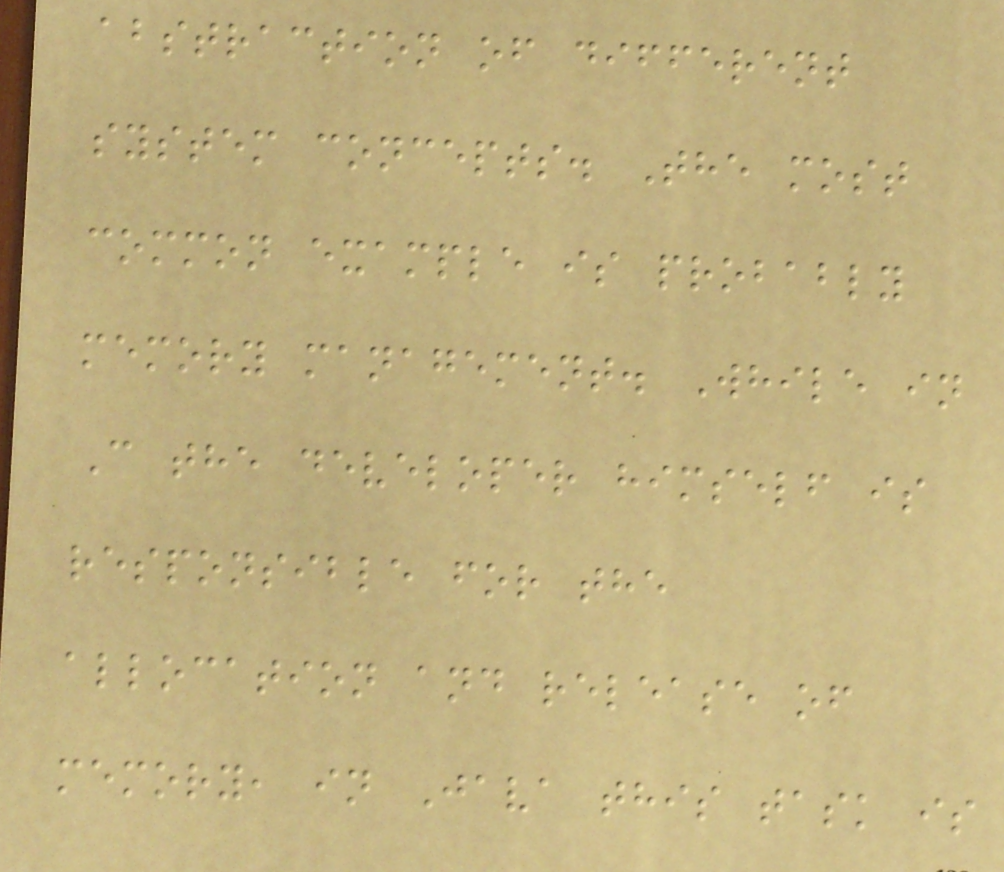abstraction of different
system concepts. The most
common example is probably
memory management. While in
C the developer himself is
responsible for the
allocation and release of
memory, in Java this task is
